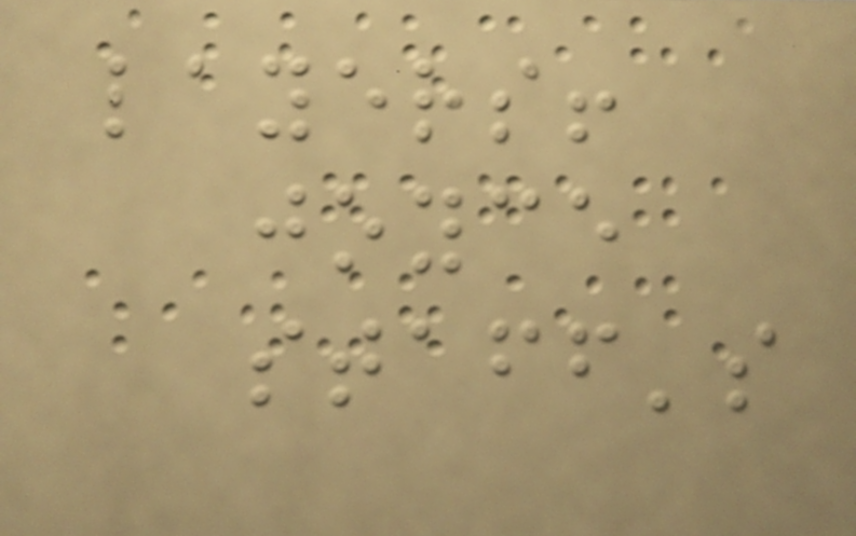layers!
joyce
staff's
